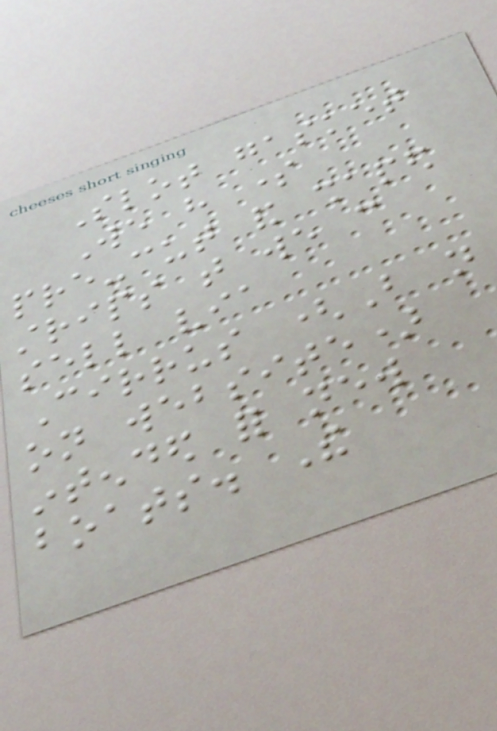Slot gasket
We have some
pre-cut and shaped
strips that we can
sell via
Cirrus (But not
on website)
intended for new
boats. The
